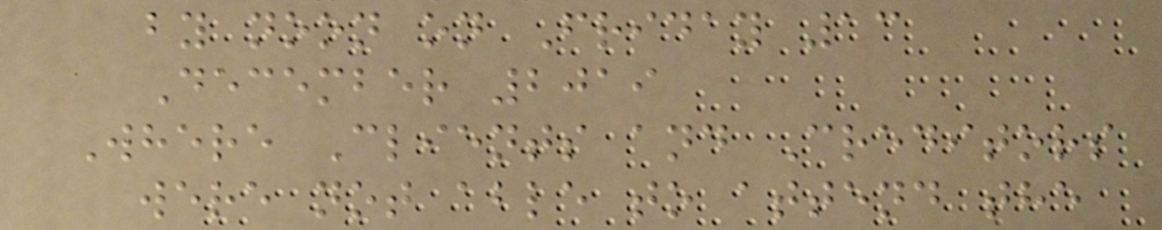by noon on Friday 13
December 2019
Where Clients and Creditors
were not able to attend the
